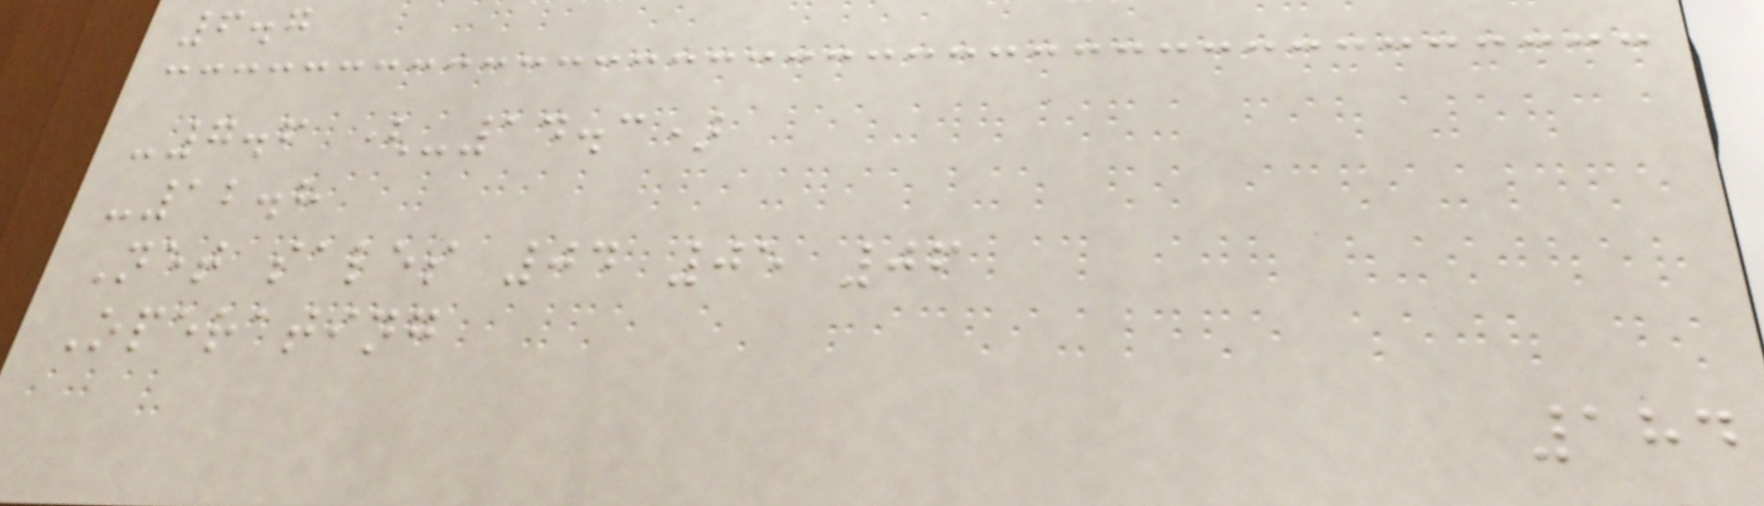6.7
-7.6 (-14.3)
-12.8
Net sales 04 05 06
Operating
184
